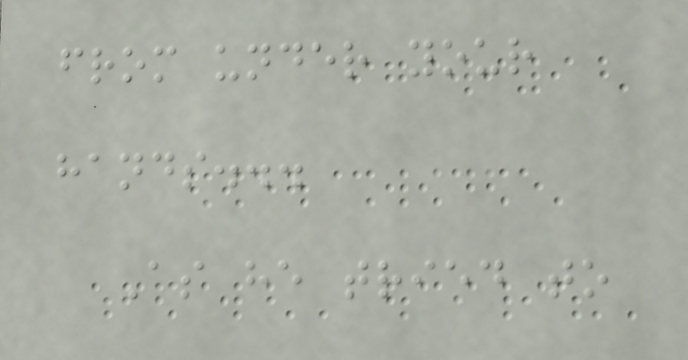from under your
hands...
As he tried to
